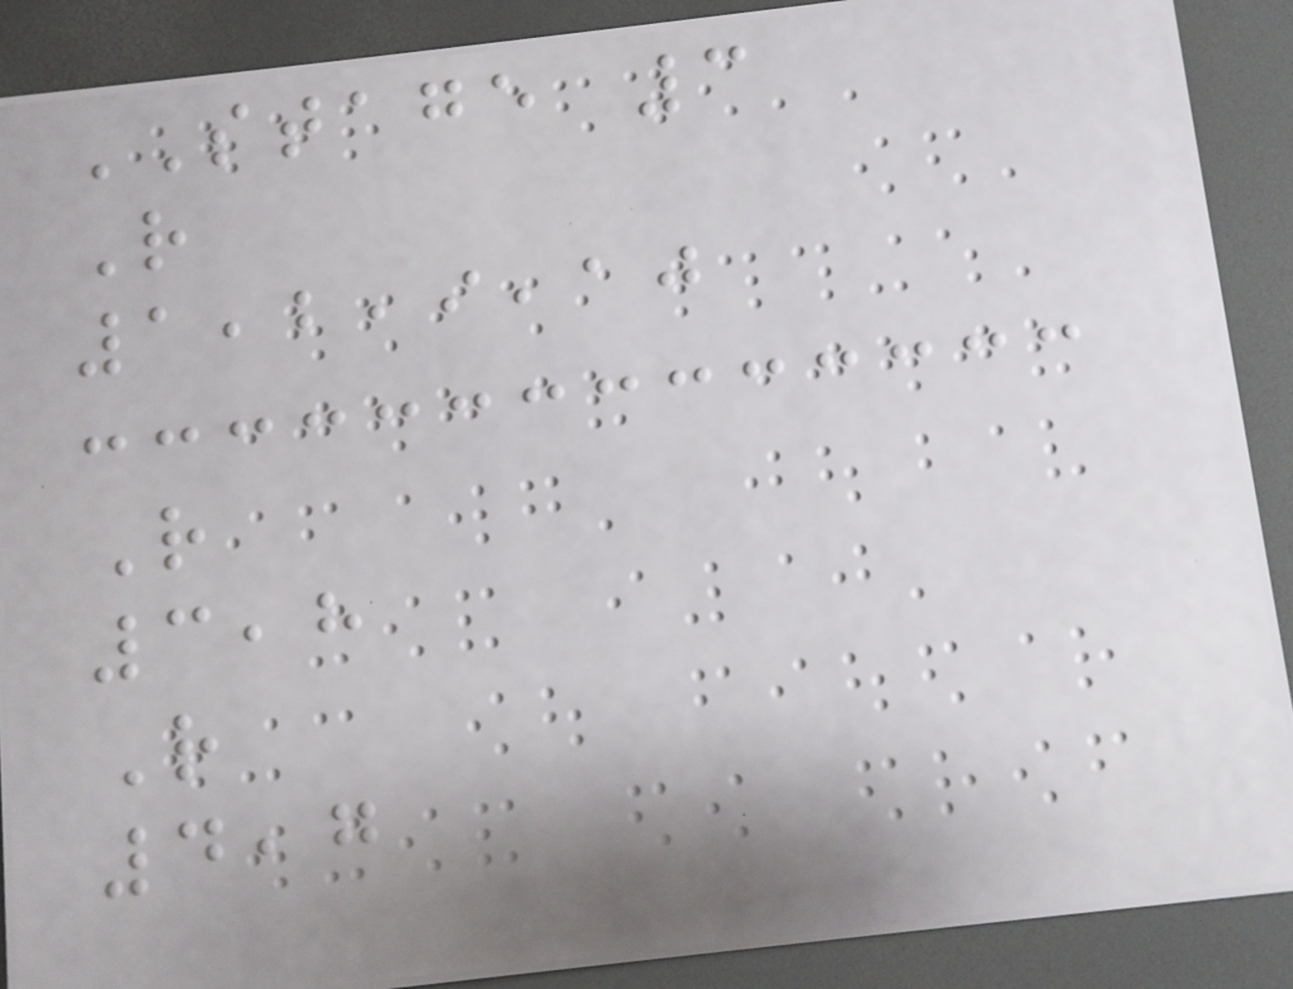STAGE 3
R
1,2,9,10
R
3,8
R
4,7
